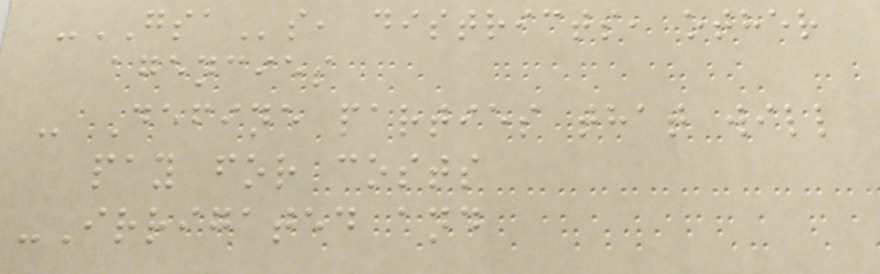-GSAs, districts, other
agencies
- Define parties that will
pay for costs
-Irrigated and
